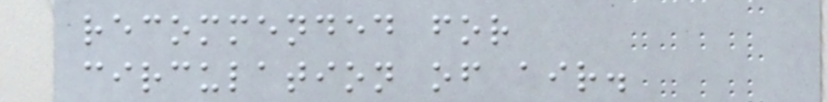recommended for
circulation of air.
